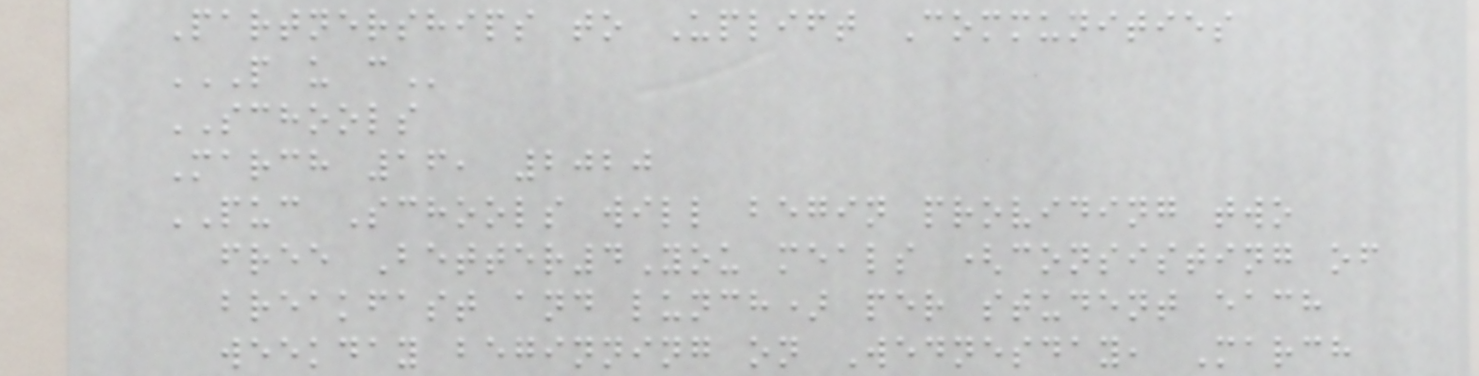Partnerships to Uplift Communities
P U C
SCHOOLS
March 16, 2020
PUC Schools will begin providing two
free Better4You meals (consisting of
breakfast and lunch) per student each
weekday beginning on Wednesday, March
